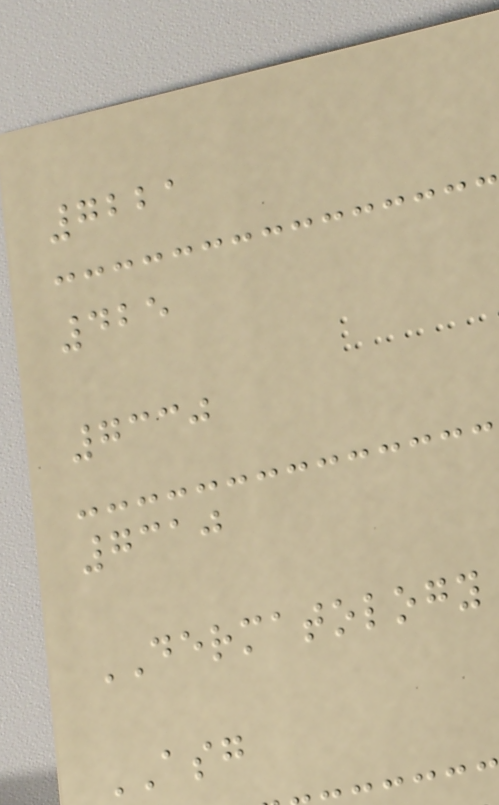7221
425
7330
7310
DERMATOLOGY
ASG
